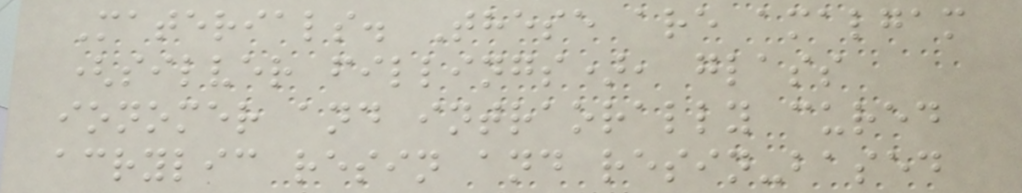Materials. These are amalgam
(silver fillings), glass
ionomer and intraorally cured
acrylic resin and resin-based
